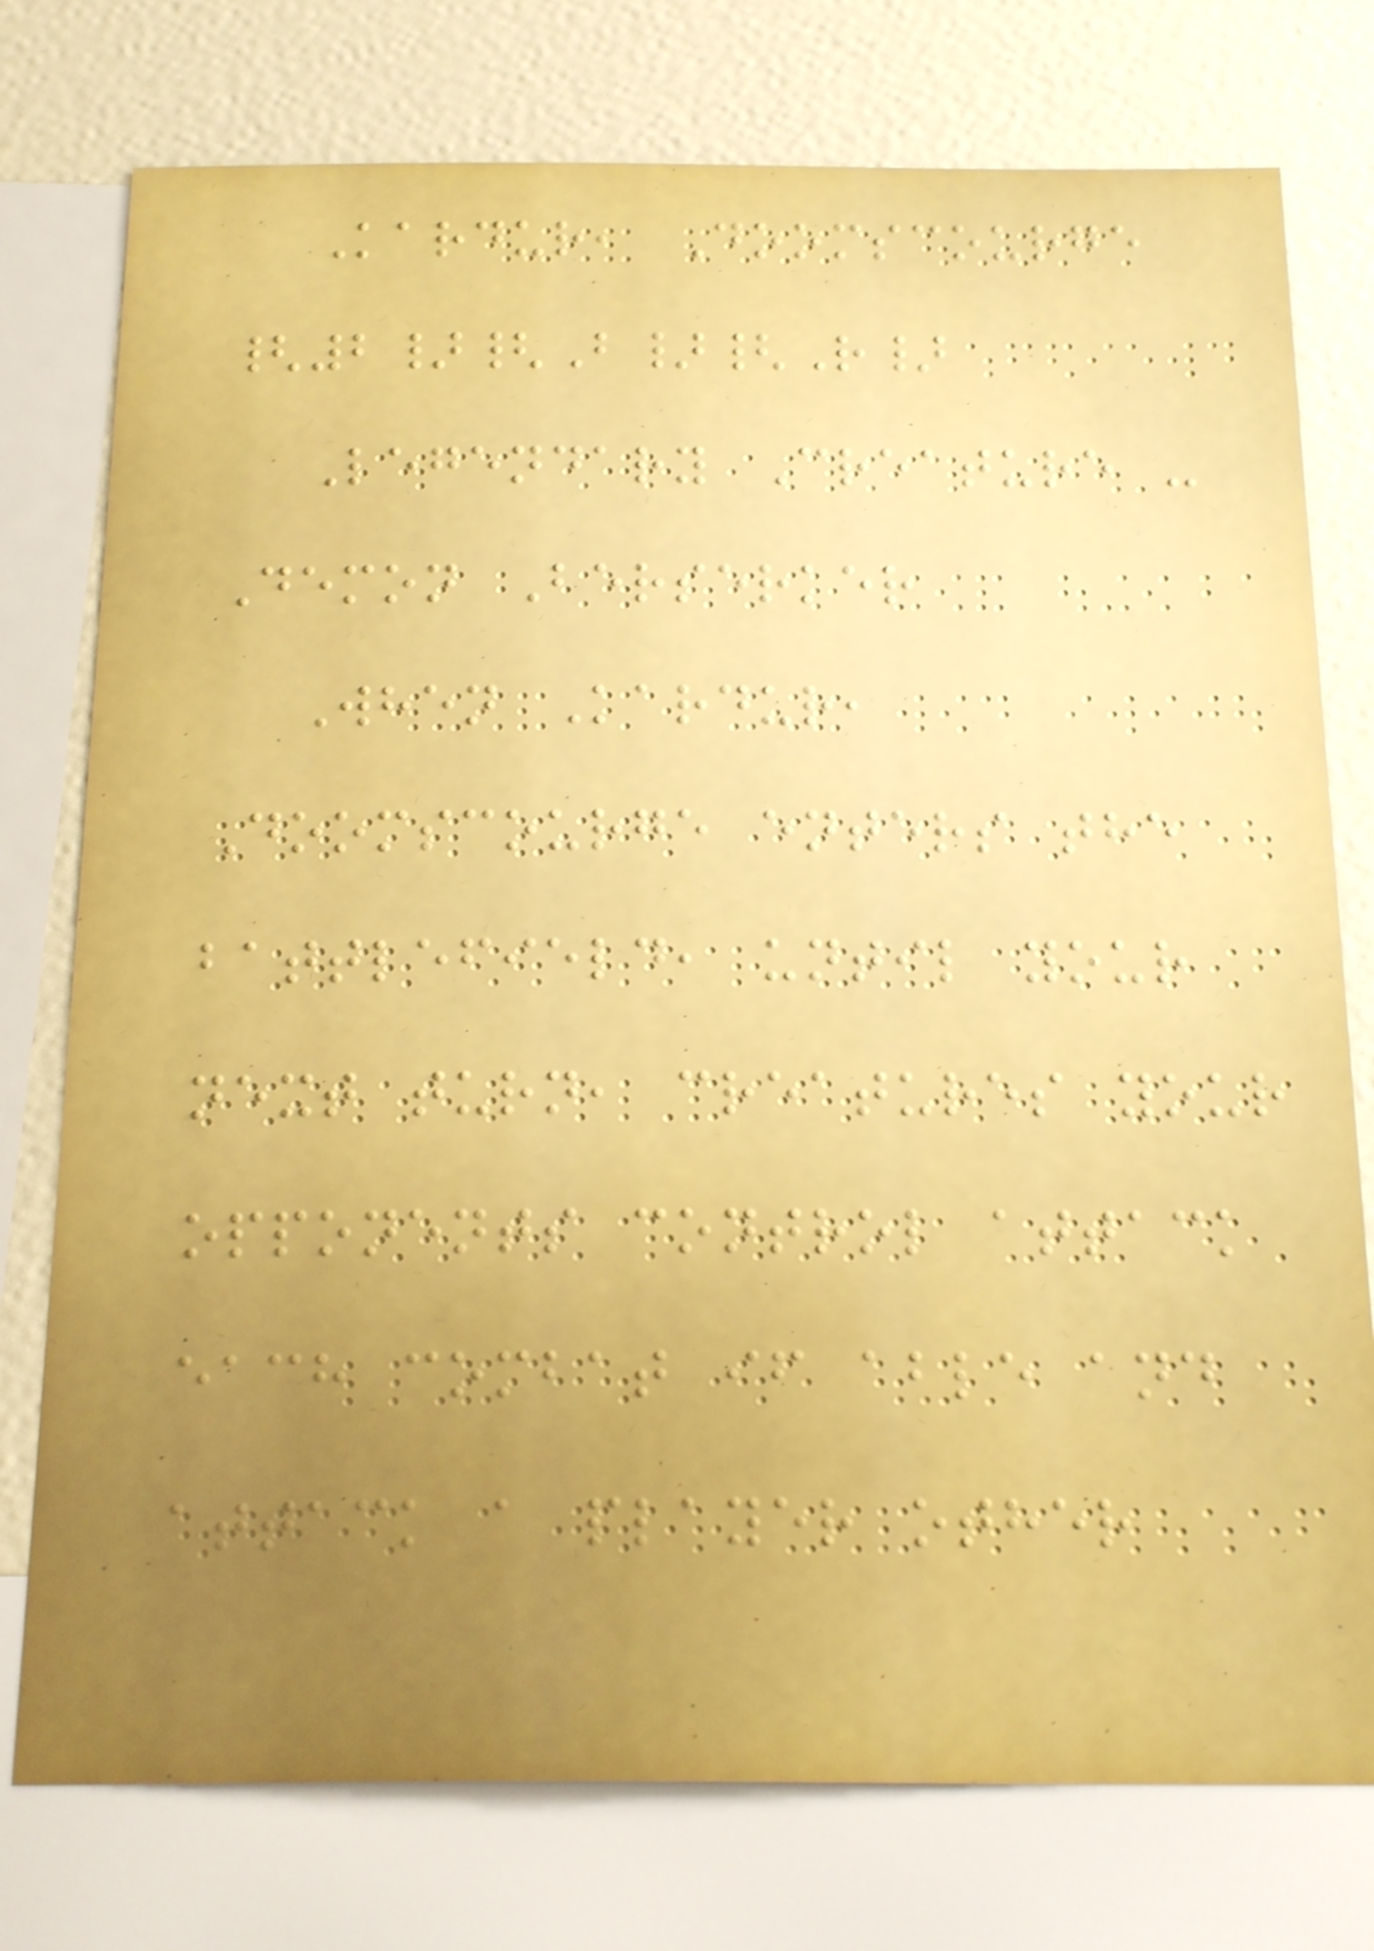Kardur, Doomscourge
{2}{B}{R}
Legendary Creature -
Demon Berserker
When Kardur,
Doomscourge enters the
battlefield, until your
next turn, creatures your
opponents control attack
each combat if able and
attack a player other
